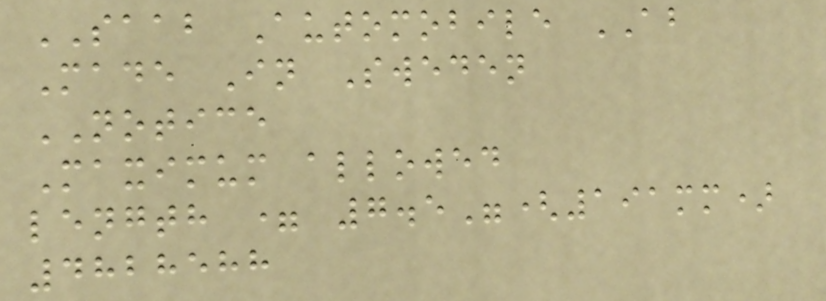SAAB Automobile AB
Made In Sweden
NOTICE
Maximum allowed
length = 7.5"(191mm)
4828588
